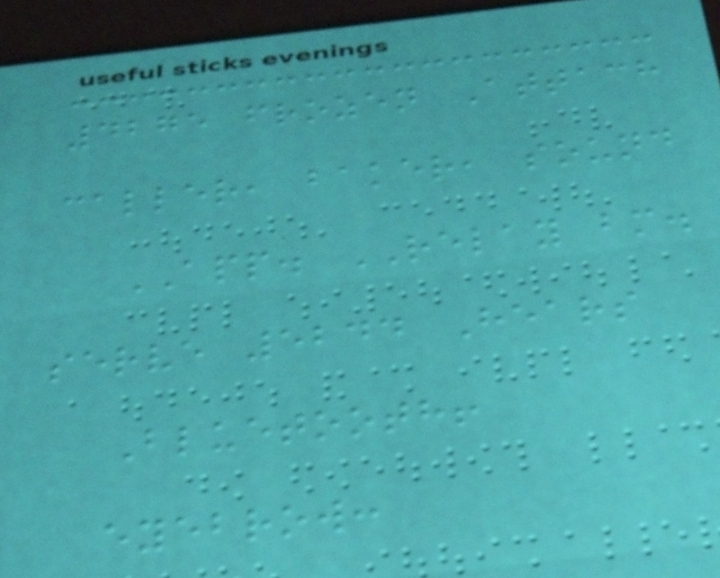4275 frozen Attach
caller, baker, sound
APP. RELAY bm.
serve 5244 Hears
Bluetooth!
eyebrow:
